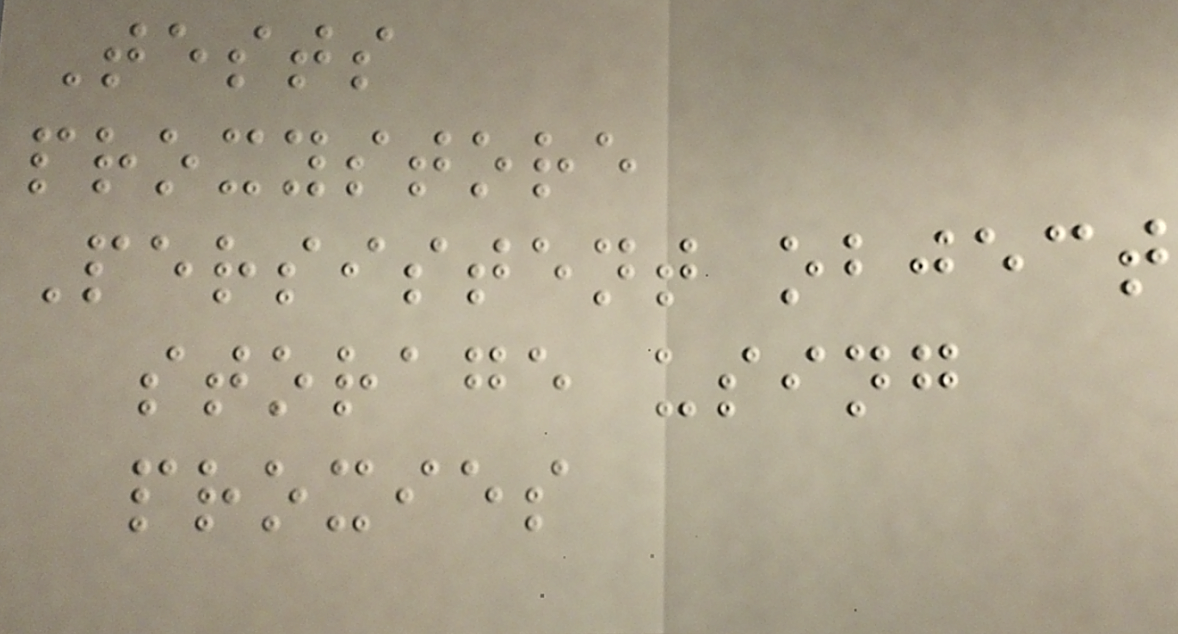Tests
proxystore
Persistent object
storage using
proxies
